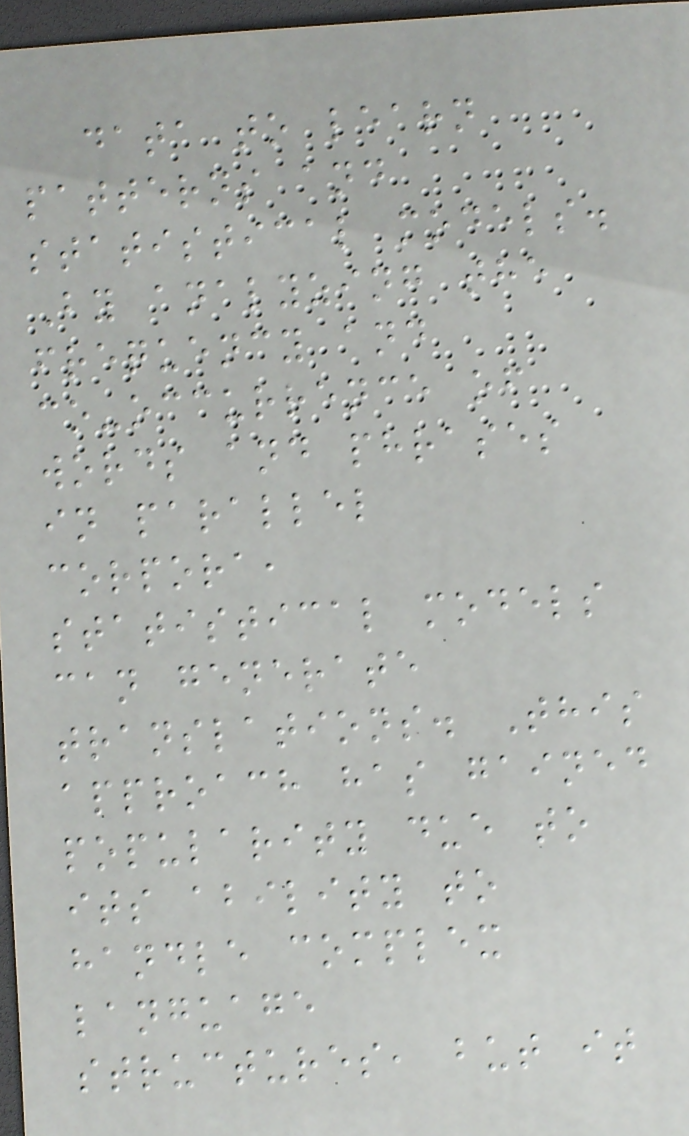data to learn
patterns and
statistical models.
By analyzing the
frequency and
co-occurrence of
words and phrases
in parallel
corpora,
statistical models
can generate
translations. This
approach has gained
popularity due to
its ability to
handle complex
language
structures, but it
